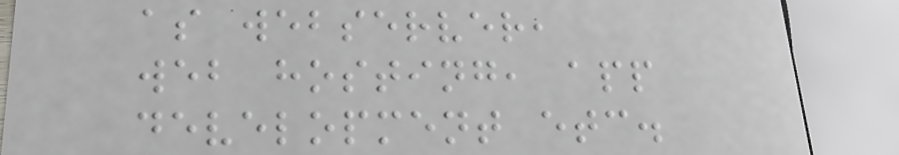as webserver,
web hosting, app
development etc.
